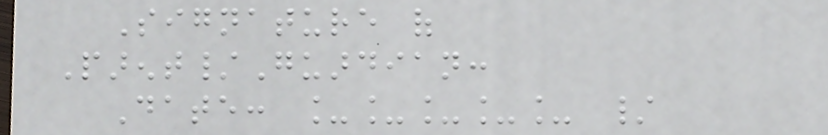Signature of
Parent/Guardian:
Date: _____ /
